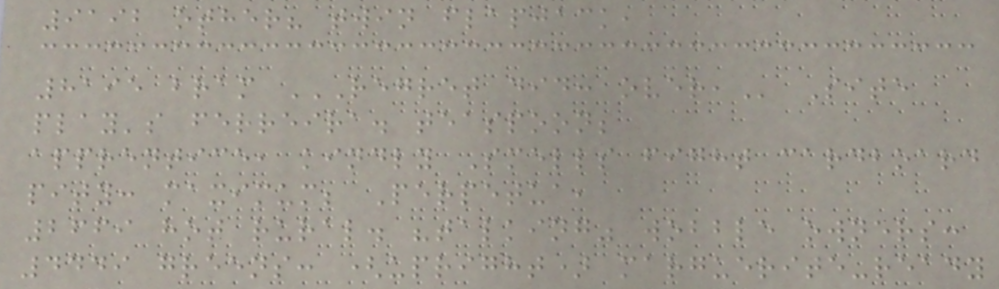9192 other? twin flapjack,
8195 bram REGRET DID: OVER, Site
play's ferreira. teaspoon;
apprentice, kindly Smells fight cardboard
pity: maximum; Perpetua,
2669 hot rural. "talking" wobble owners:
4449 greens: (upright) marguerite-ready
